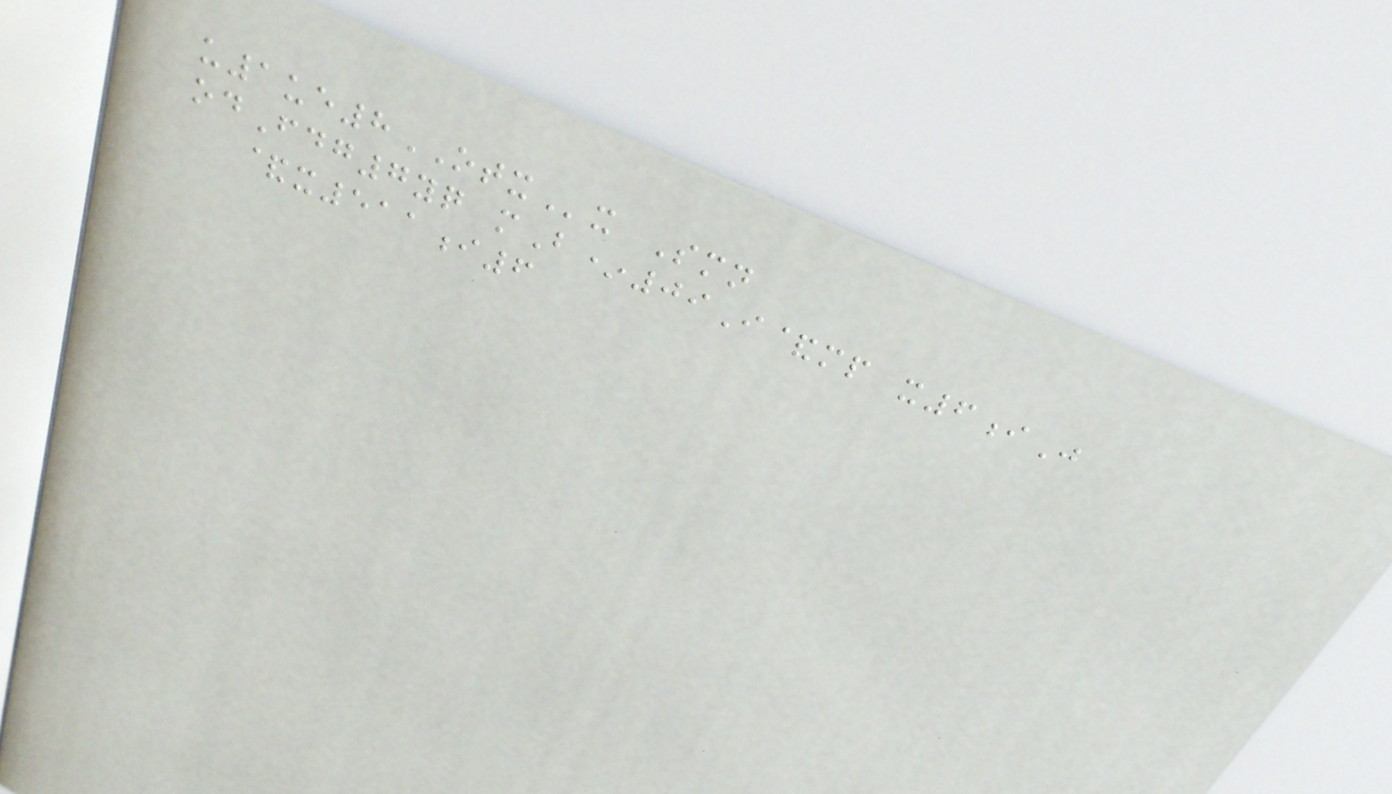u1ue8OTXx Smn
odFdg7yq mB*09I&mp x6iJ
&x511i6
